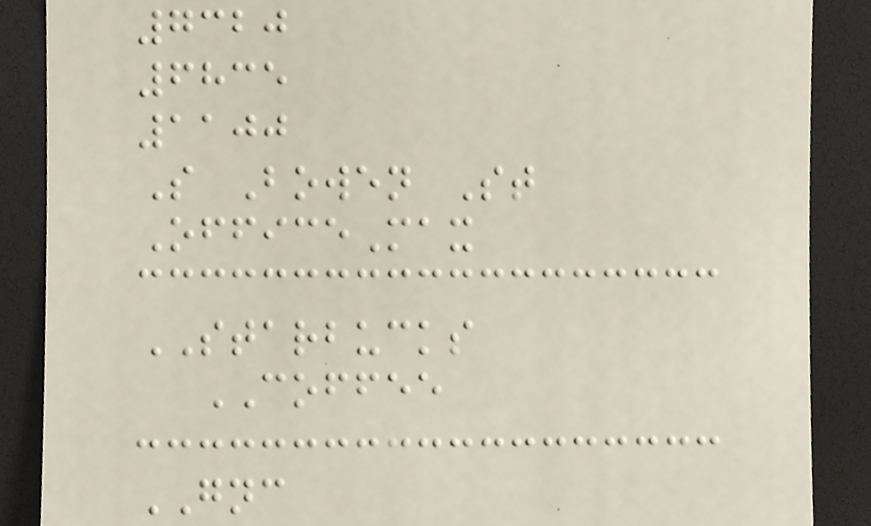7320
6835
1100
S Bowen St
OfficeMax
STARBUCKS
COFFEE
GNC
